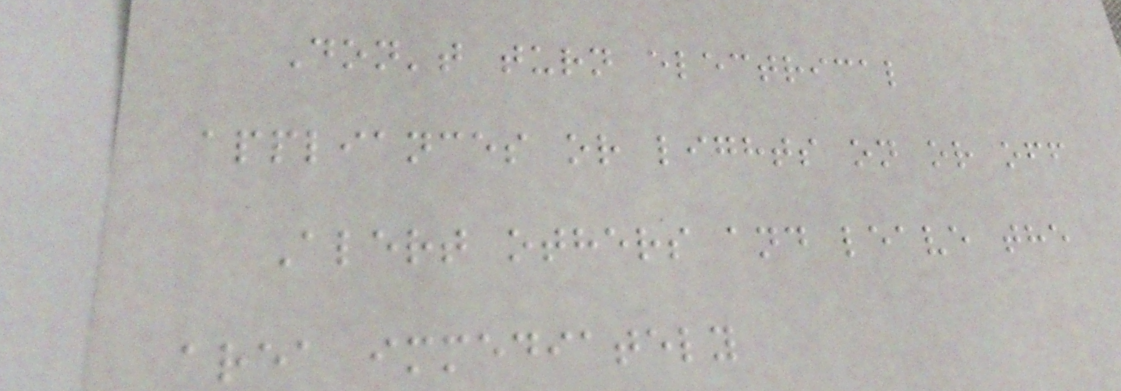Don't turn electrical
appliances or lights on or off
Alert others and leave the
area immediately
